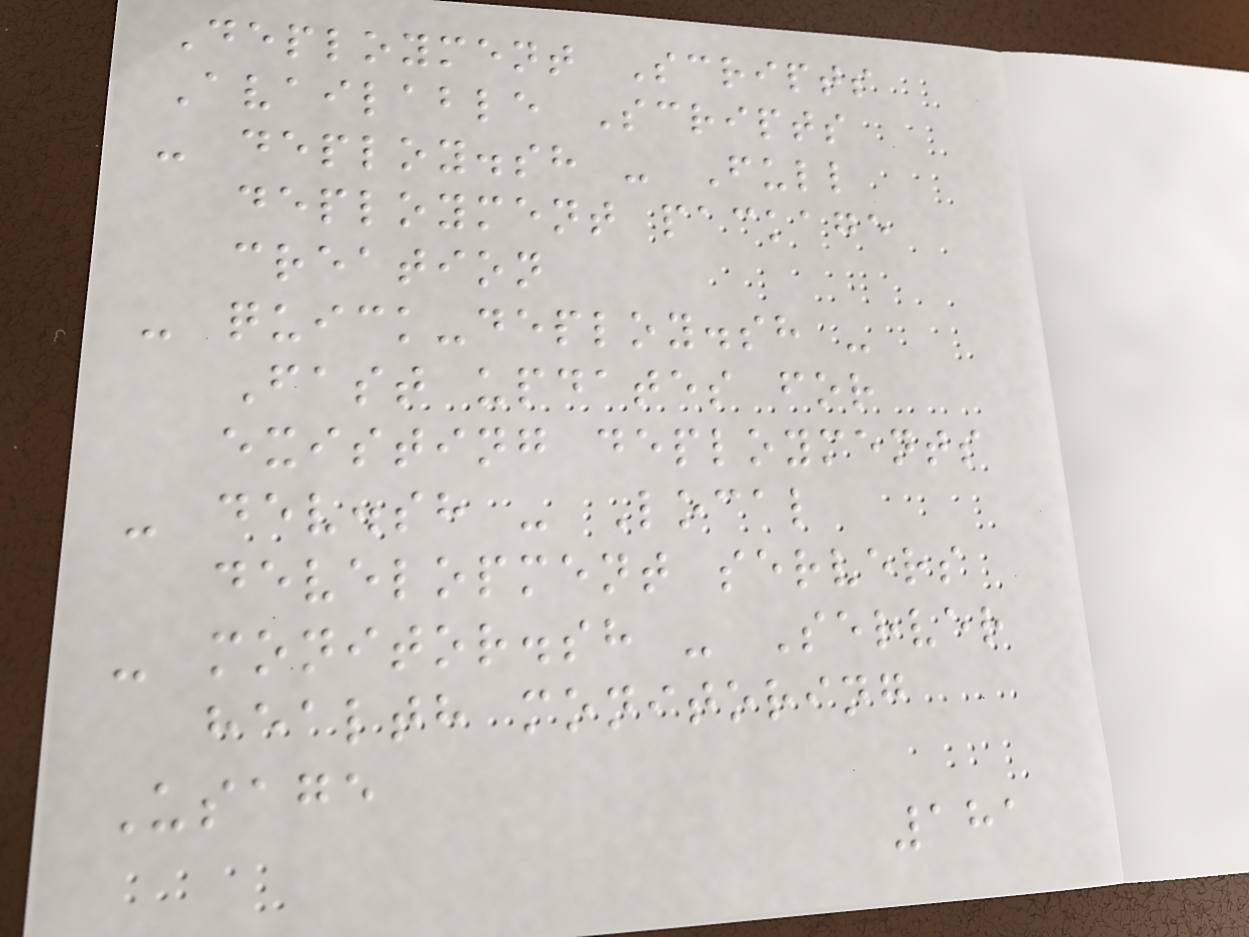Deployment Scripts
Available Scripts
- deploy.sh - Full
deployment package
creation
- quick-deploy.sh -
Fast updates for
existing deployments
- dev.sh - Local
development servers
- monitor.sh - Server
health monitoring
Usage
181
